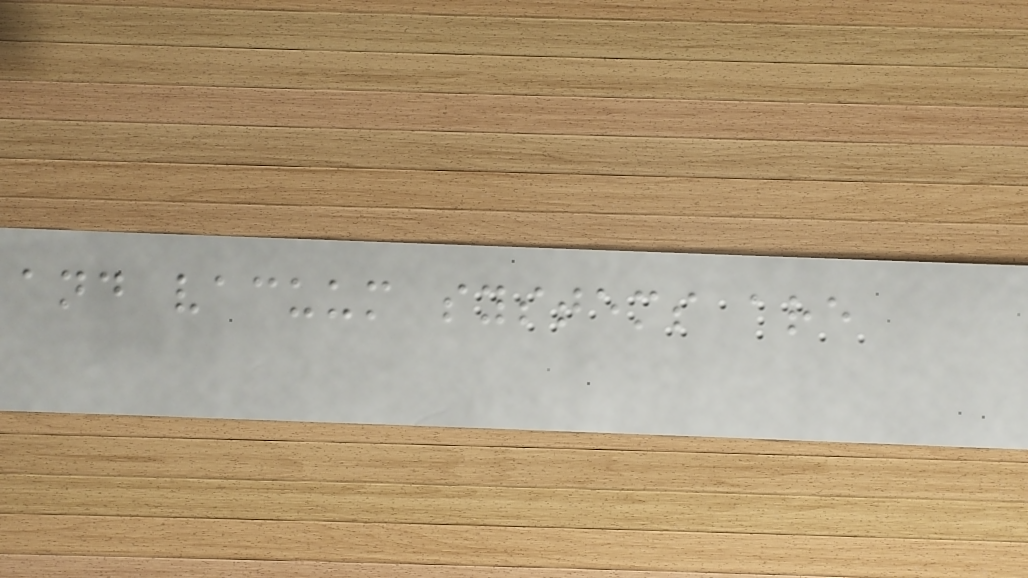and vacuum systems are
